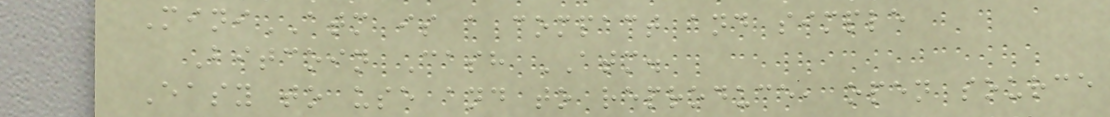MiniATM is a compact and simple
Bitcoin Cash ATM.
Easy to use and to reproduce, open source
